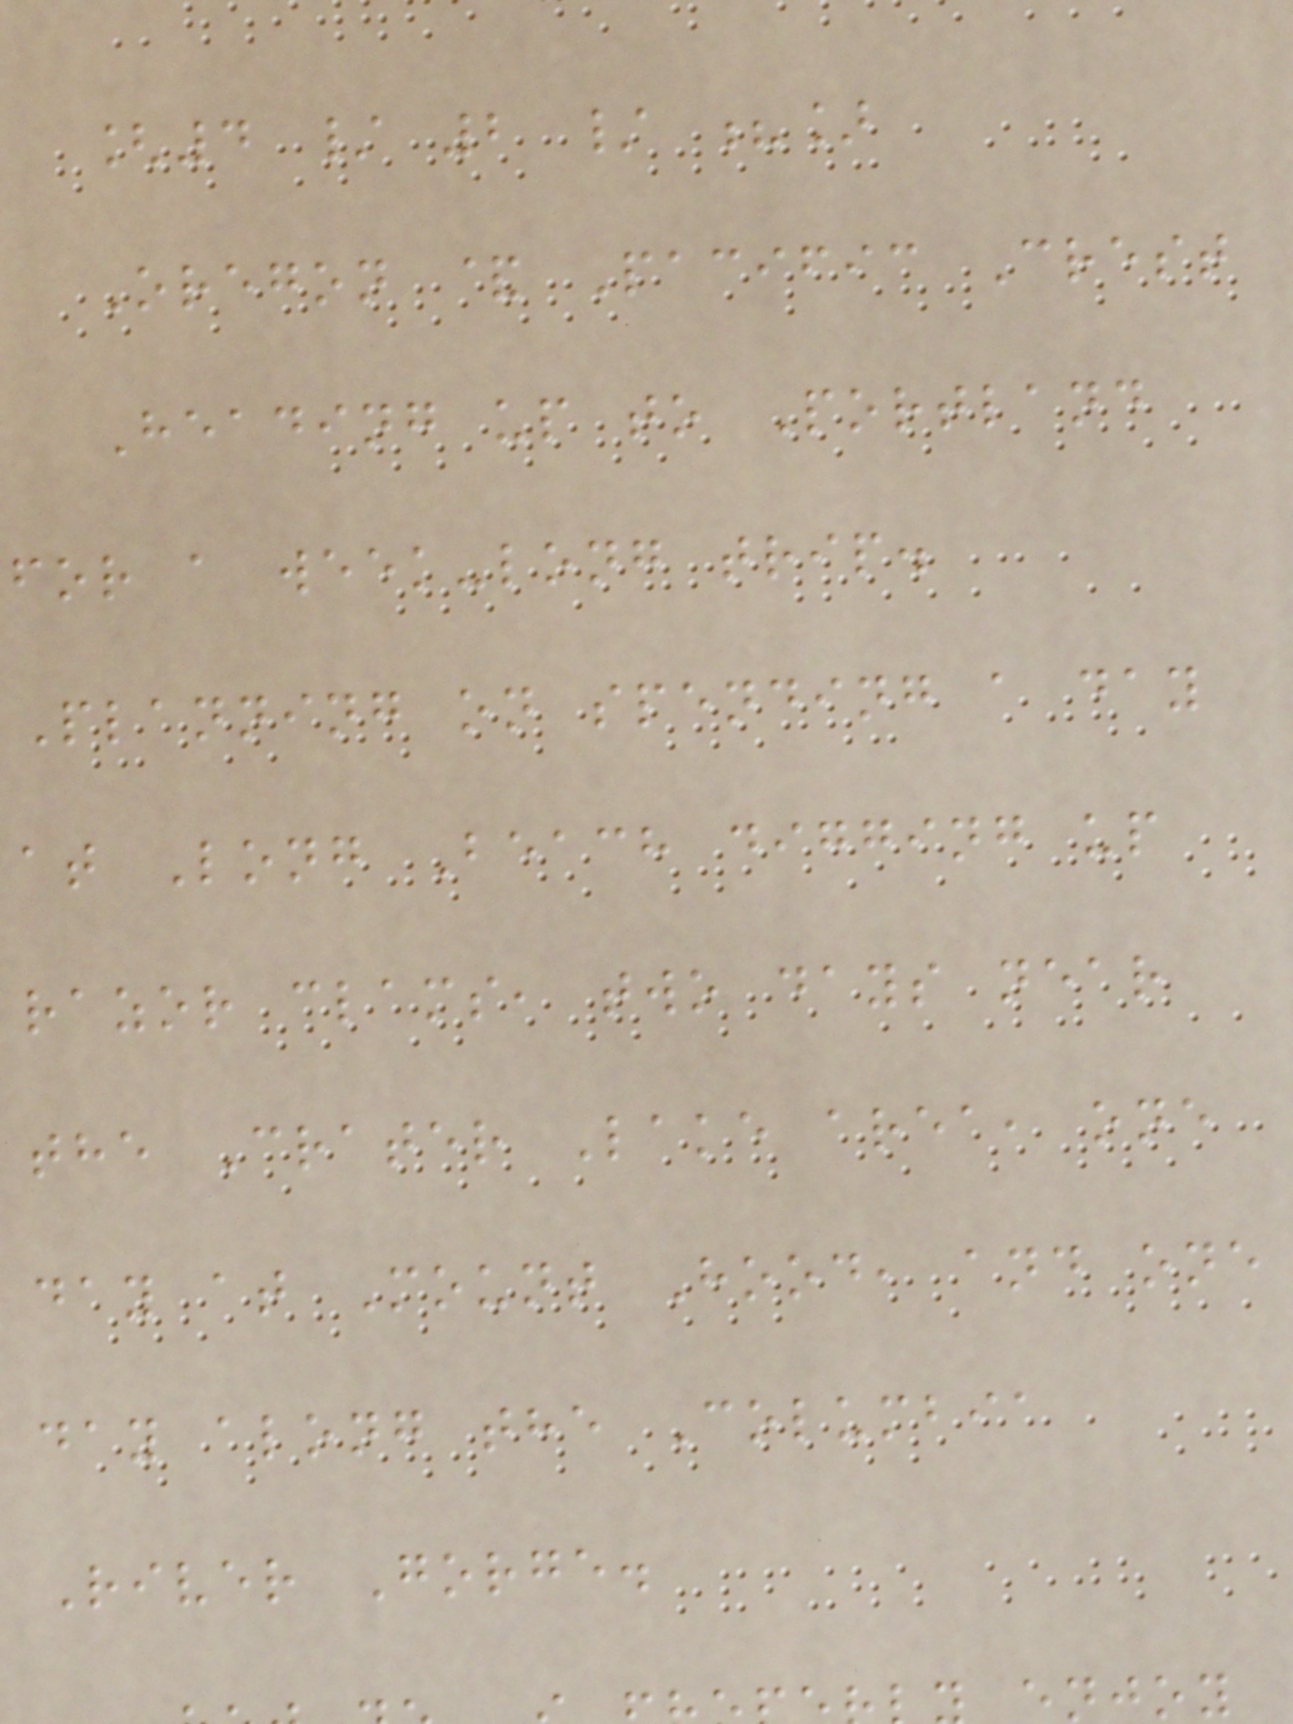[4 / 2 / ?]
Oregon & Pacific Crest
Heading up to Portland
for a week-long trip.
Planning on spending a day
at Long Beach digging up
razor clams, two days near
the Crater Lake area, one
day at Mount Hood, and one
day along the Columbia
River Gorge.
